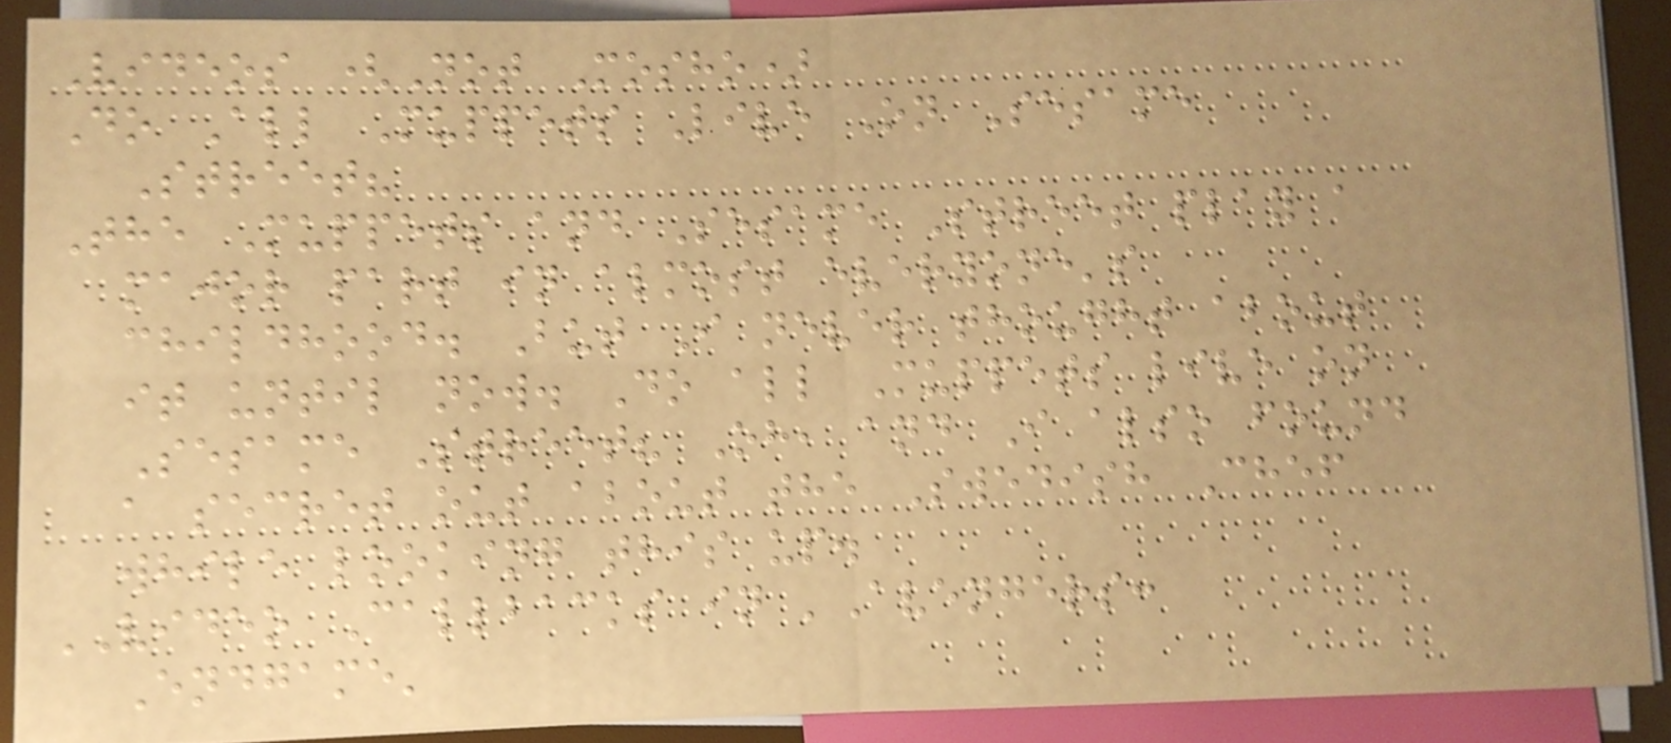Videos (Not Mosho)
Do All Muppets Live On Sesame
Street?
The Muppets and Sesame Street play a
major part in almost everyone's
childhood. But I never thought about
it until now. Do all Muppets live on
Sesame Street? Oh, and I also found
a secret out about the Swedish Chef
while looking this up.
VIDEO Callbacks in 'Avengers:
Endgame'
